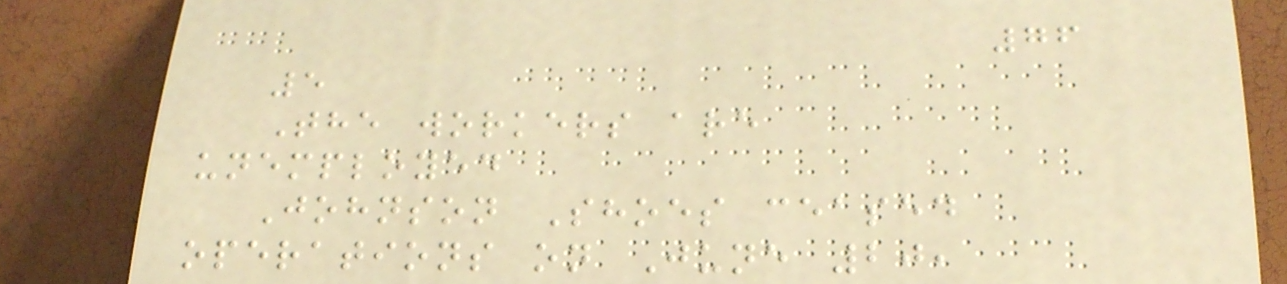76
5
The workers are
unemployed
Johnson Shoes ceased
operations on June 20,
